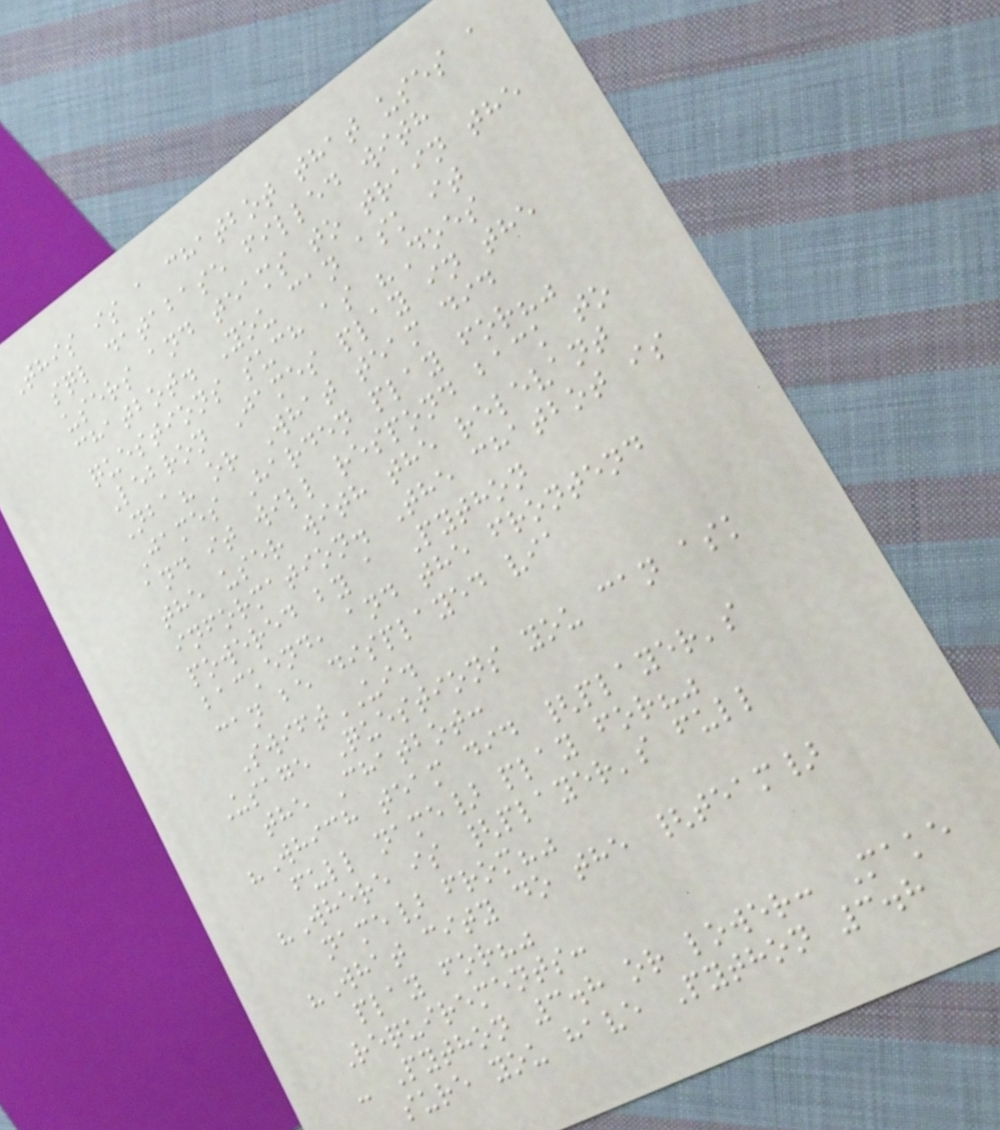This is a chatbot that uses a
sql database filled with
users and teams to train the
chatbot. You can ask it
questions such as "Does
Lebron James play in the
Nba? or What team did
James Harden play for?"
and it will respond back to
the user with the relevant
information. The chatbot is
powered by a Python
backend, and the frontend
can be displayed via
SwiftUI.
Usage Questions you can ask
the Chatbot:
"Which team did {player's
full name} play for?"
"Where is {player's full
name} from?"
"What city do the {team}
play for?"
Requirements:
- Python 3.8 or lower: Make
sure you have Python 3.8
